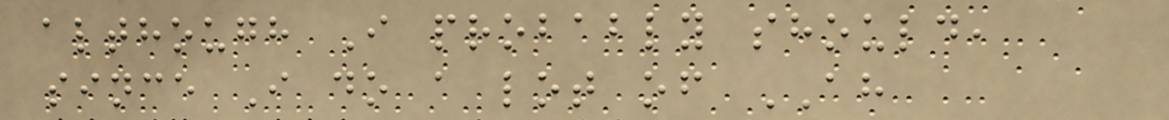although I probably should,
since I do a lot of AH
